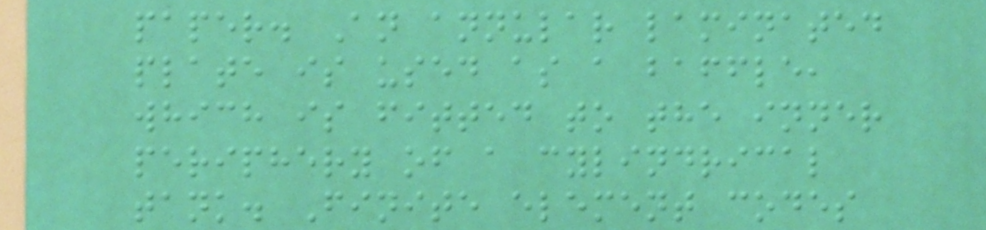paper. An annular laminated
plate is used as a baffle,
which is fitted to the inner
periphery of a cylindrical
tank. Finite element codes
